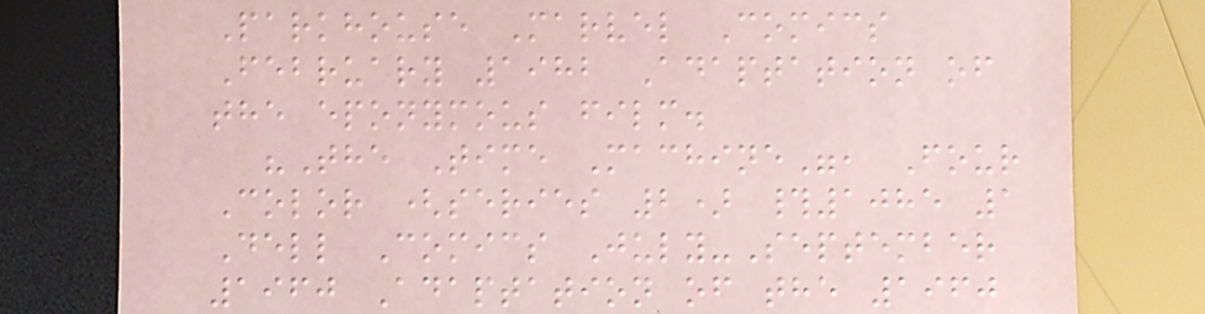Parkhouse Marvel Comics
February 1982 Adaptation of
the eponymous film.
"The Time Machine", Four
Color (series 2) #1085 1
Dell Comics July-September
1960 Adaptation of the 1960
